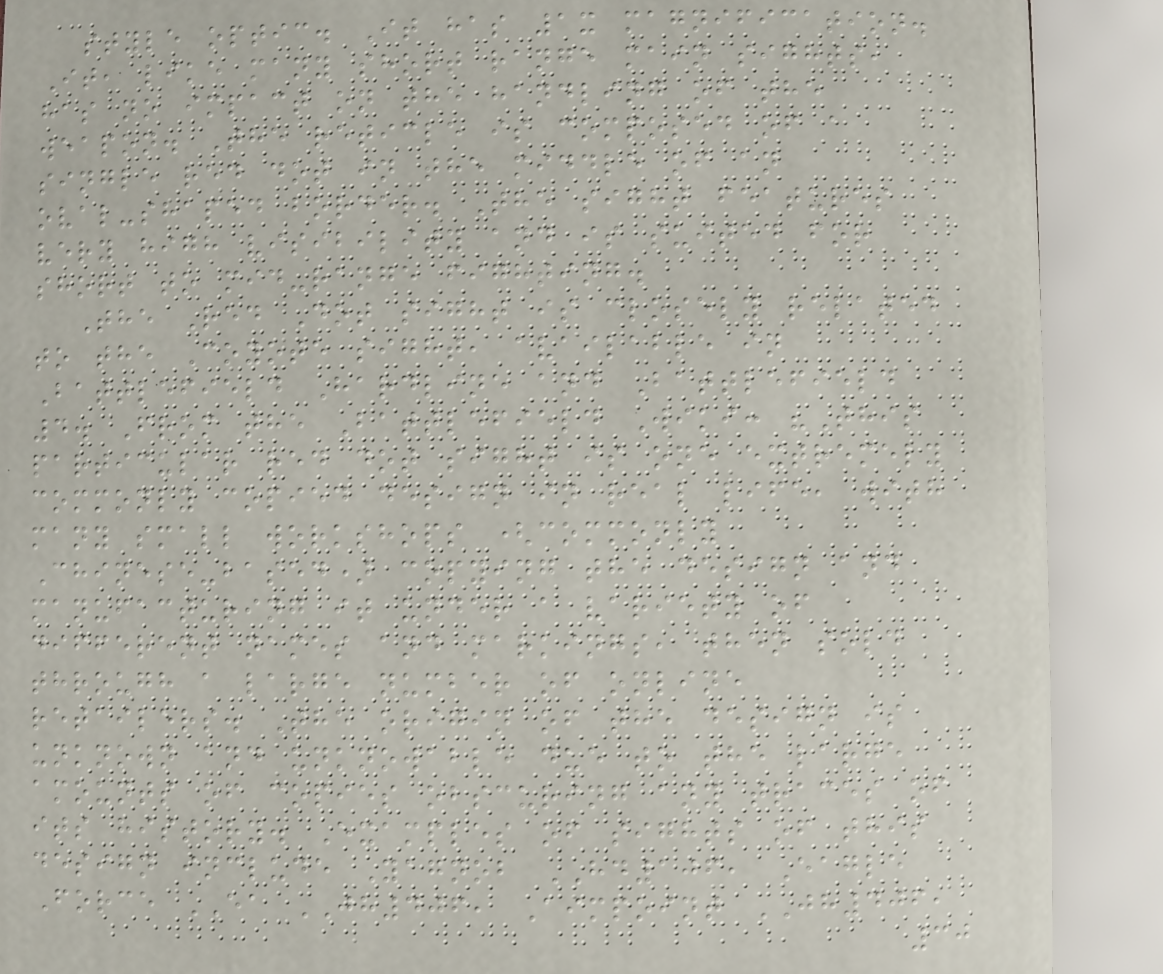style optic. It has 1x magnification.
It, like many short range main sights,
has no impact on the handling of the
weapon. The reticle is composed of a
single red dot in the middle of an
oval-shaped border. The sight features
very high visibility and is suited for
short to mid-range fighting.
The Red Dot sight is closely related
to the Coyote sight, available in
Battlefield Hardline and Battlefield
4. From the Battlefield Wiki: "This
particular red dot sight is one extremely
commonly copied design in real life, with
many small workshops (commonly
Chinese-based) copying the design and
manufacturing it under a variety of
different names and markings, then sold
through a large number of online
retailers. The origin of the design is
unknown and unknowable due to the large
amounts of copies obscuring any traces of
its history. Examples of sights of this
design include Yagnob HD106, Eagle
Force EA JH406, Aimpoint JH406,
30
